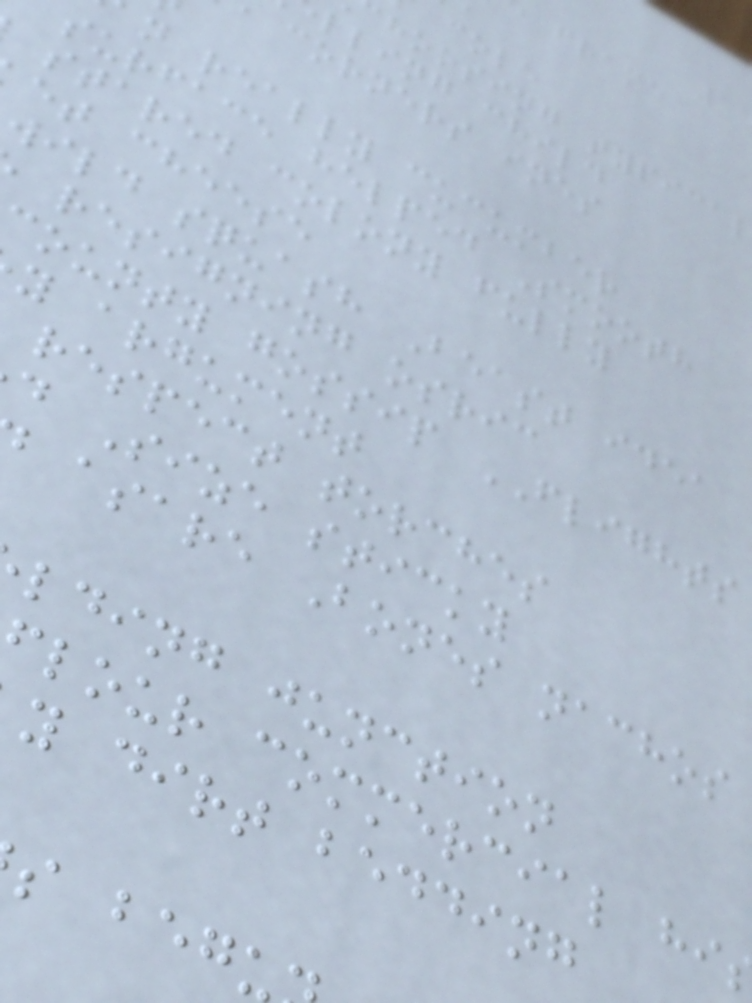hoosing typical
lling child
corners ines
n really cucumber
surface helped Smooth
stared colony fully
et cheese
wild squash Beast idea
resigning osric
ounty gossip FLIGHTS
y argument
respect torches
d Size sticky
asare Bones nachos
lding junction
lour commercial hi
y dirt bedding
s beg
